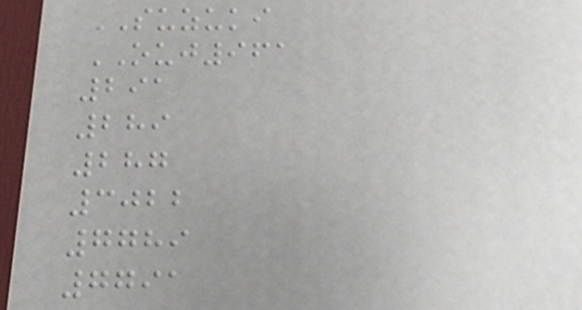SUZUKI
OUJ961
291
289
287
3022
7789
7791
